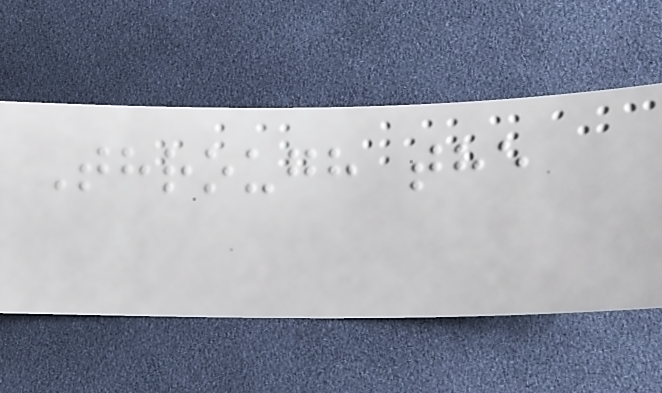Through the
